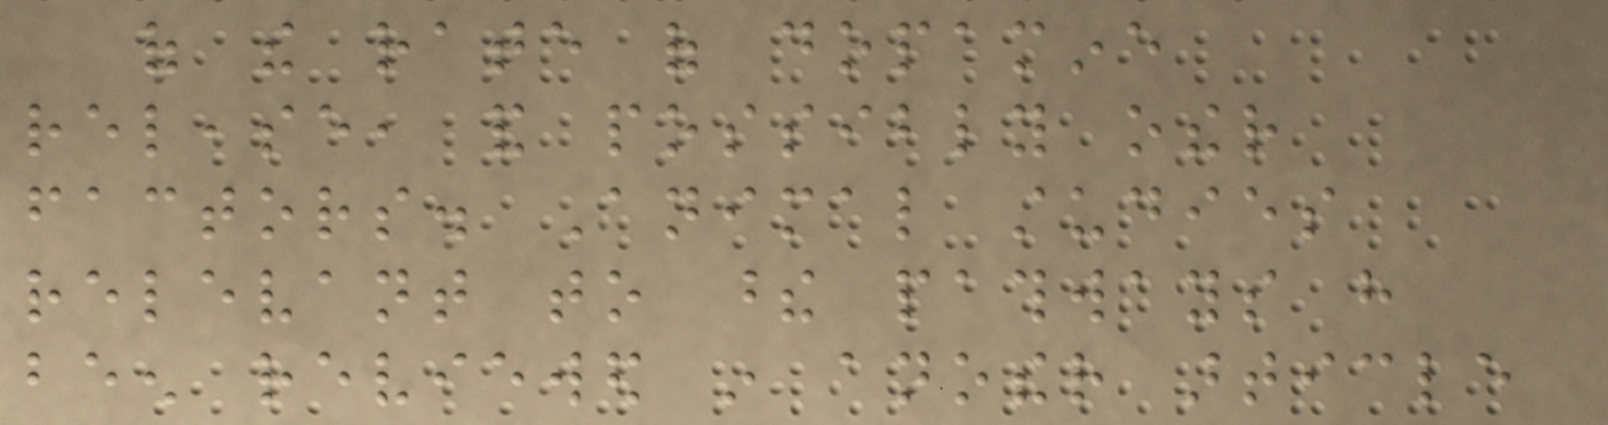of the rate of dopamine
release, and possibly other
factors. Animal studies
relevant to these pathways have
been reviewed in another article
